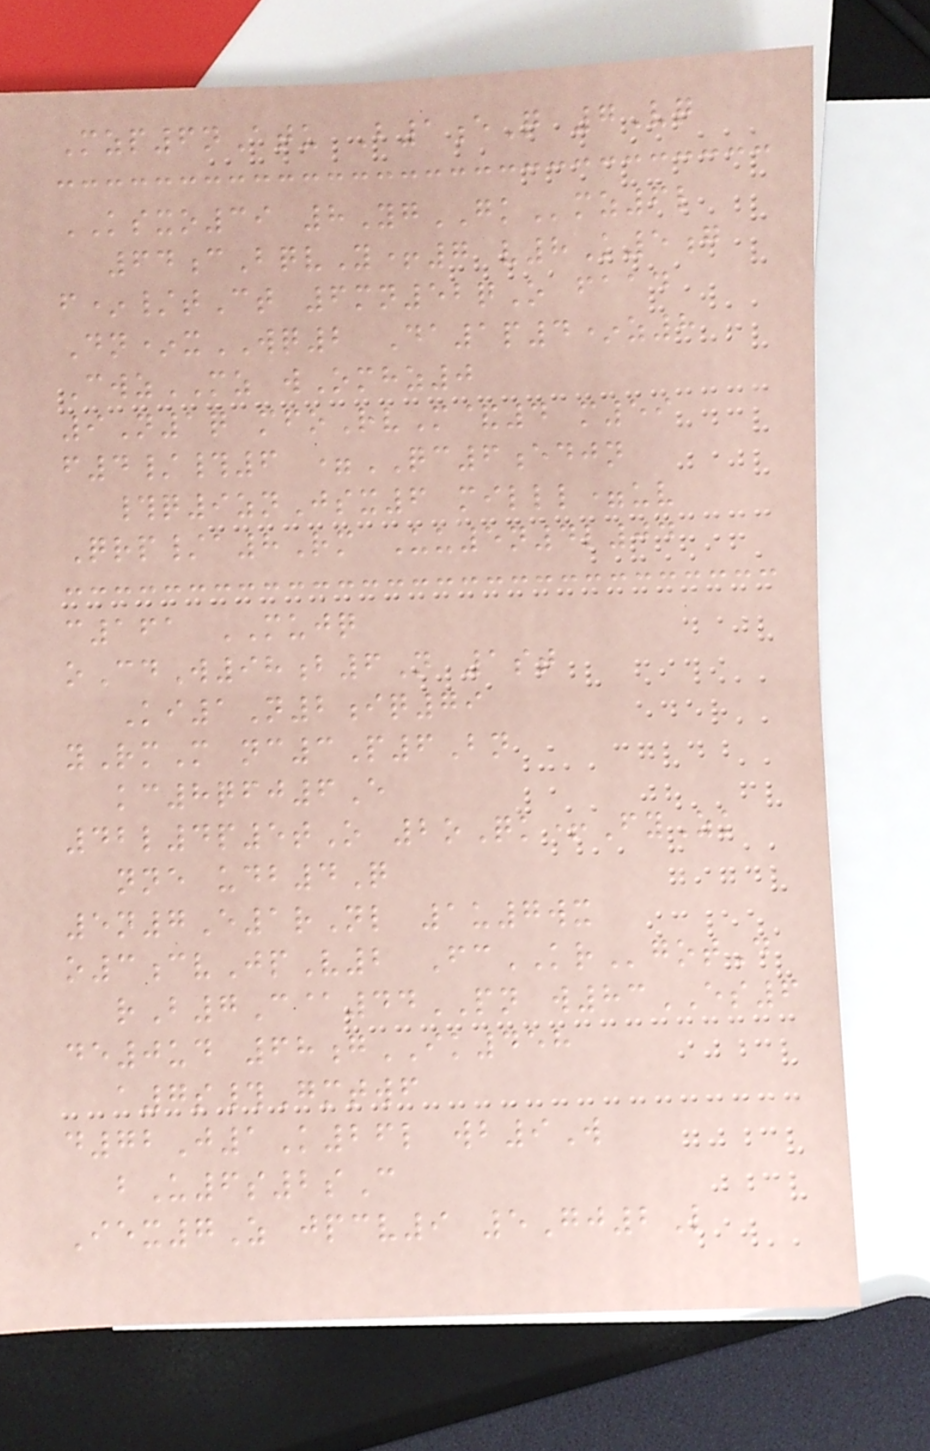Mzp6nAtu B1eQ 7Vq
KSXO39 8YgGKmz6l
64cBqvY+7 v8K5g
f*/tCt 6mn52qO faad
Dn*xWQ2 Da1p4*z8
CwzMZ wOmhz0
9N1q mfoRvM&4 m59
f4/#6 =QC6edjn
#q9znJsx6 milll=uv
Qrp/a8Rm Uu5n4l04
c161 MUJQ
oCdW98b6N 1st
Ki1N2iq79
yRmM nc3P6Bn
kc8qfj6E
42l4p5tO 2oQk+FyZk
nne udb4Q
5n7E1rNl 1u7wx
o3cvJpV2 FcKRgotD
rB7C@44PN w83ES6
de0ud 68gIK458
a7s#Gmtwf
d72J1K26l wb9W
bU6s2sC
Iex7Z jpcv9 5Gj2L
